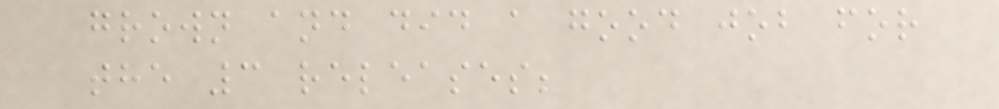grown and did a good job for
the 3 releases;
